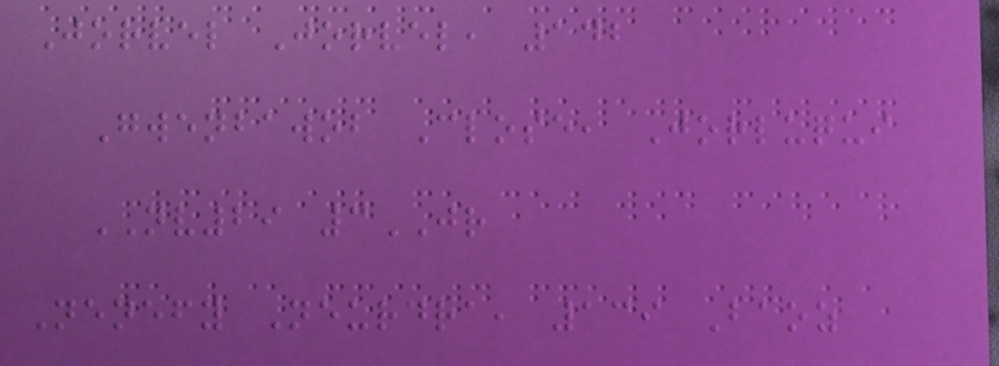Jorvel Jorvel, 142
Gwenbawob Close, Jorluqui
NV29 3JR
Nenefy Neurdra, 139 Baoz
